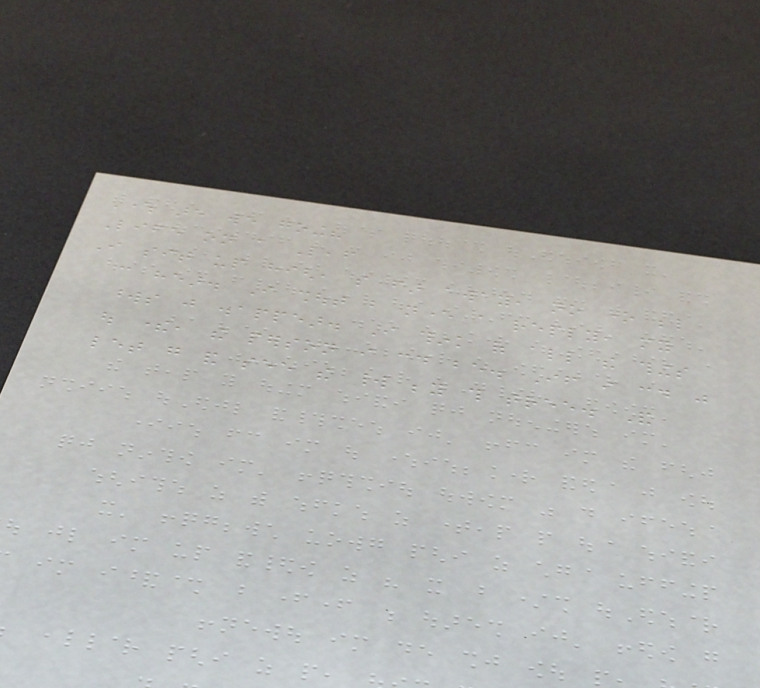Where are we going?
Life on a Leaf
I sit up high, so far away, no one below
can hear. I shout but never a reply, my
words just disappear. I think of all the things
out there, the person i could be. If i could just
let go and see the world beyond this tree. And
